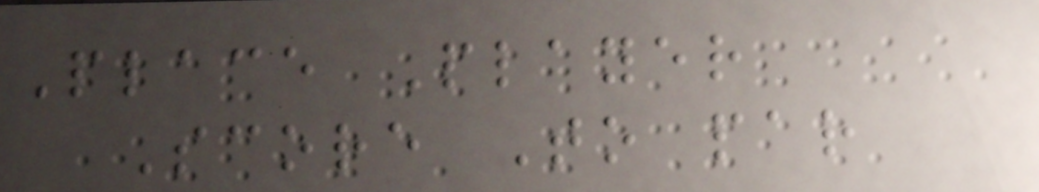Place Player
Score To par
